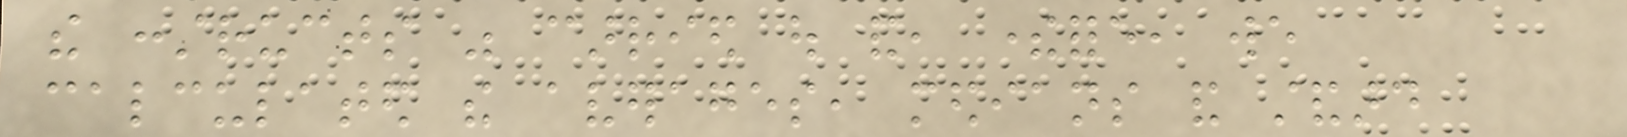the constructs was carried out and, therefore, we
calculated the averages, medians and standard
